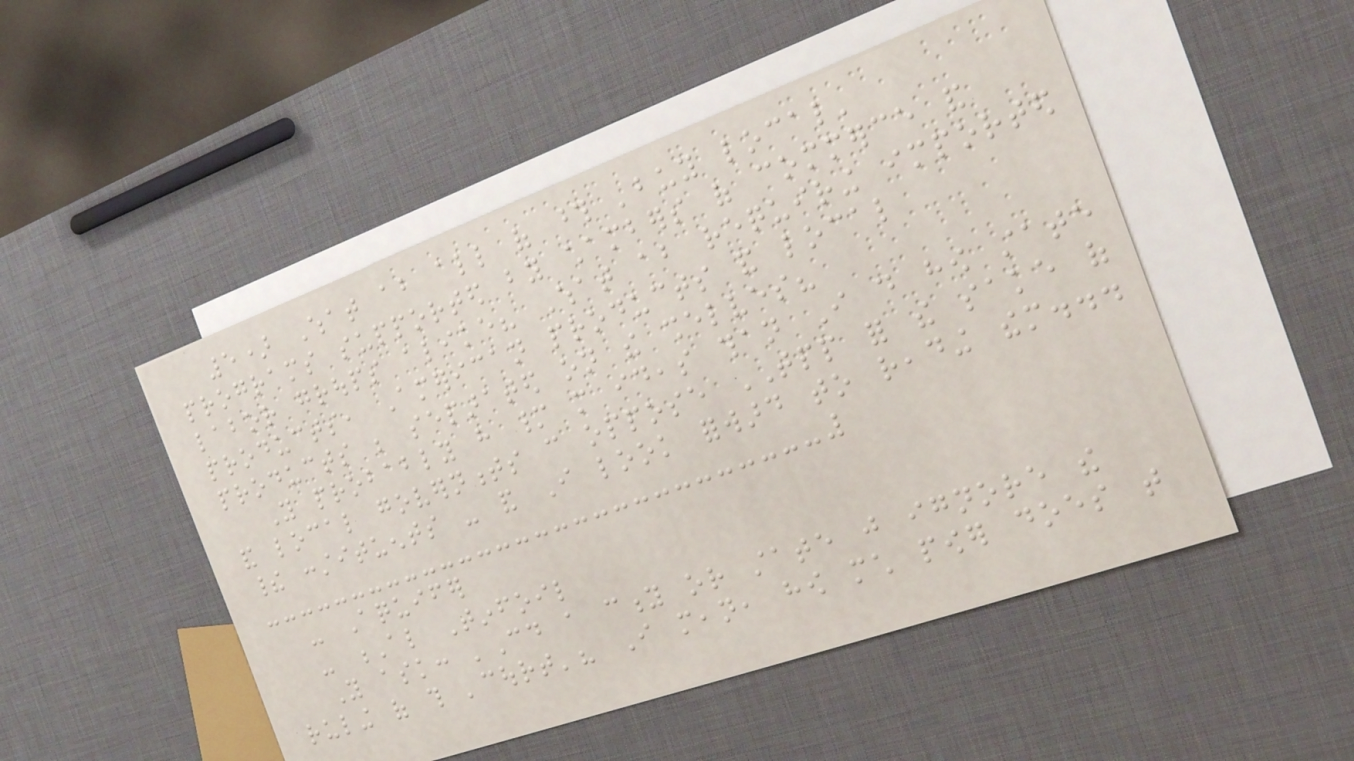5) What about all of those 'buy local'
programs supported by chambers of commerce and
labor groups alike? What about requiring imported
products, American products and local
products be separated on the shelves?
You probably have many more ideas than I do how state
and local governments can oppose TPP for the sake of
their constituents - and I look forward to reading them...
- Aquifer
- Al Tinfoil
You ask: 'Could a city or state just ignore the
ruling of this 'court'? I mean, how much power does that
